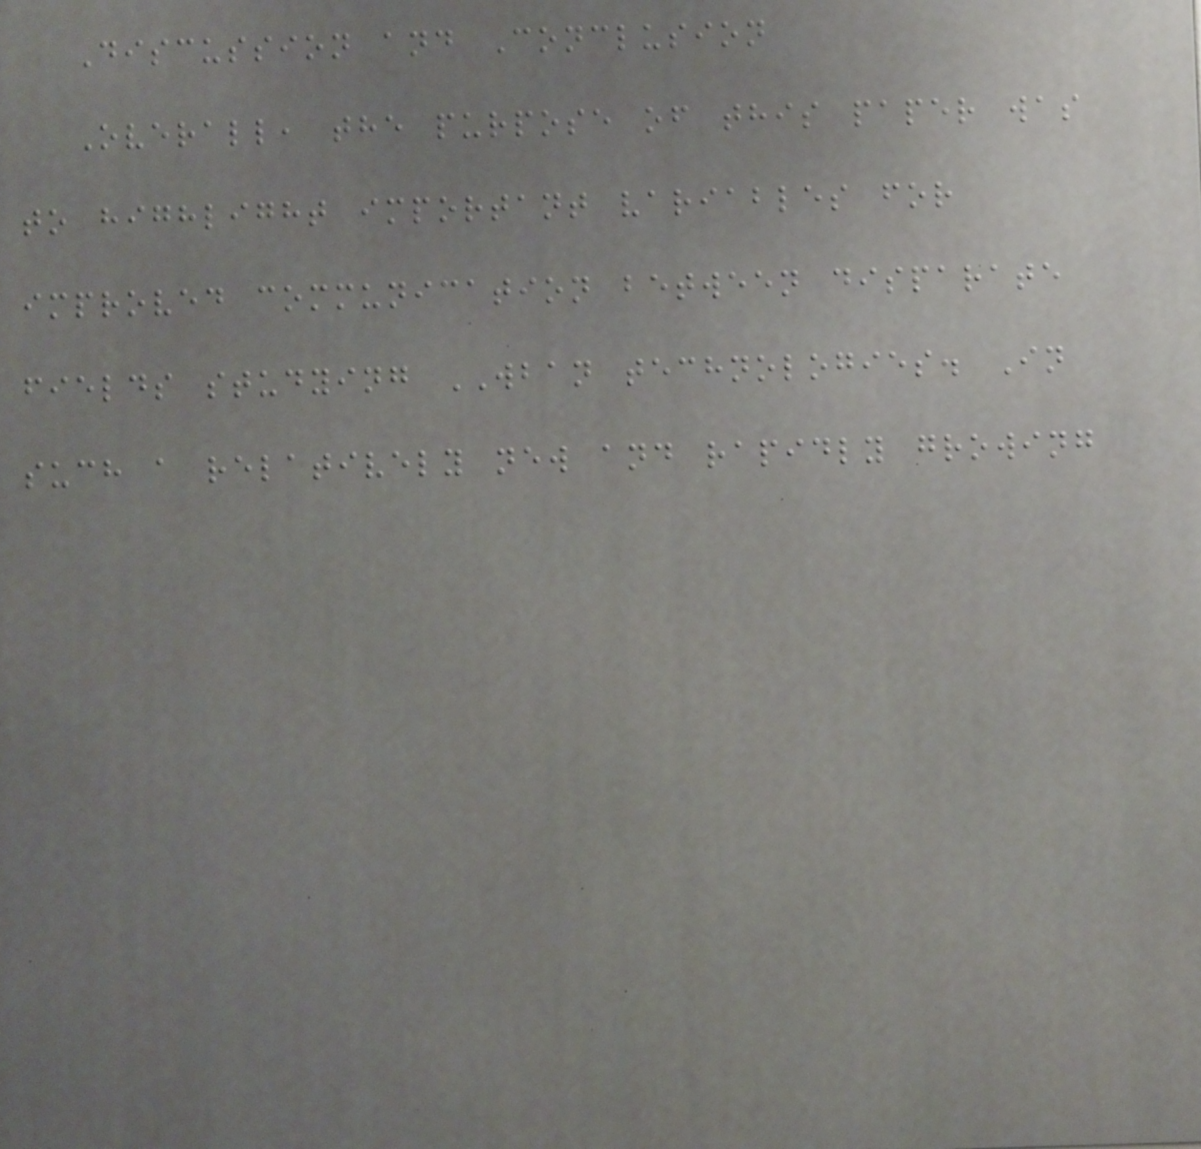Discussion and Conclusion
Overall, the purpose of this paper was
to highlight important variables for
improved communication between disparate
fields studying WBAN technologies. In
such a relatively new and rapidly growing
